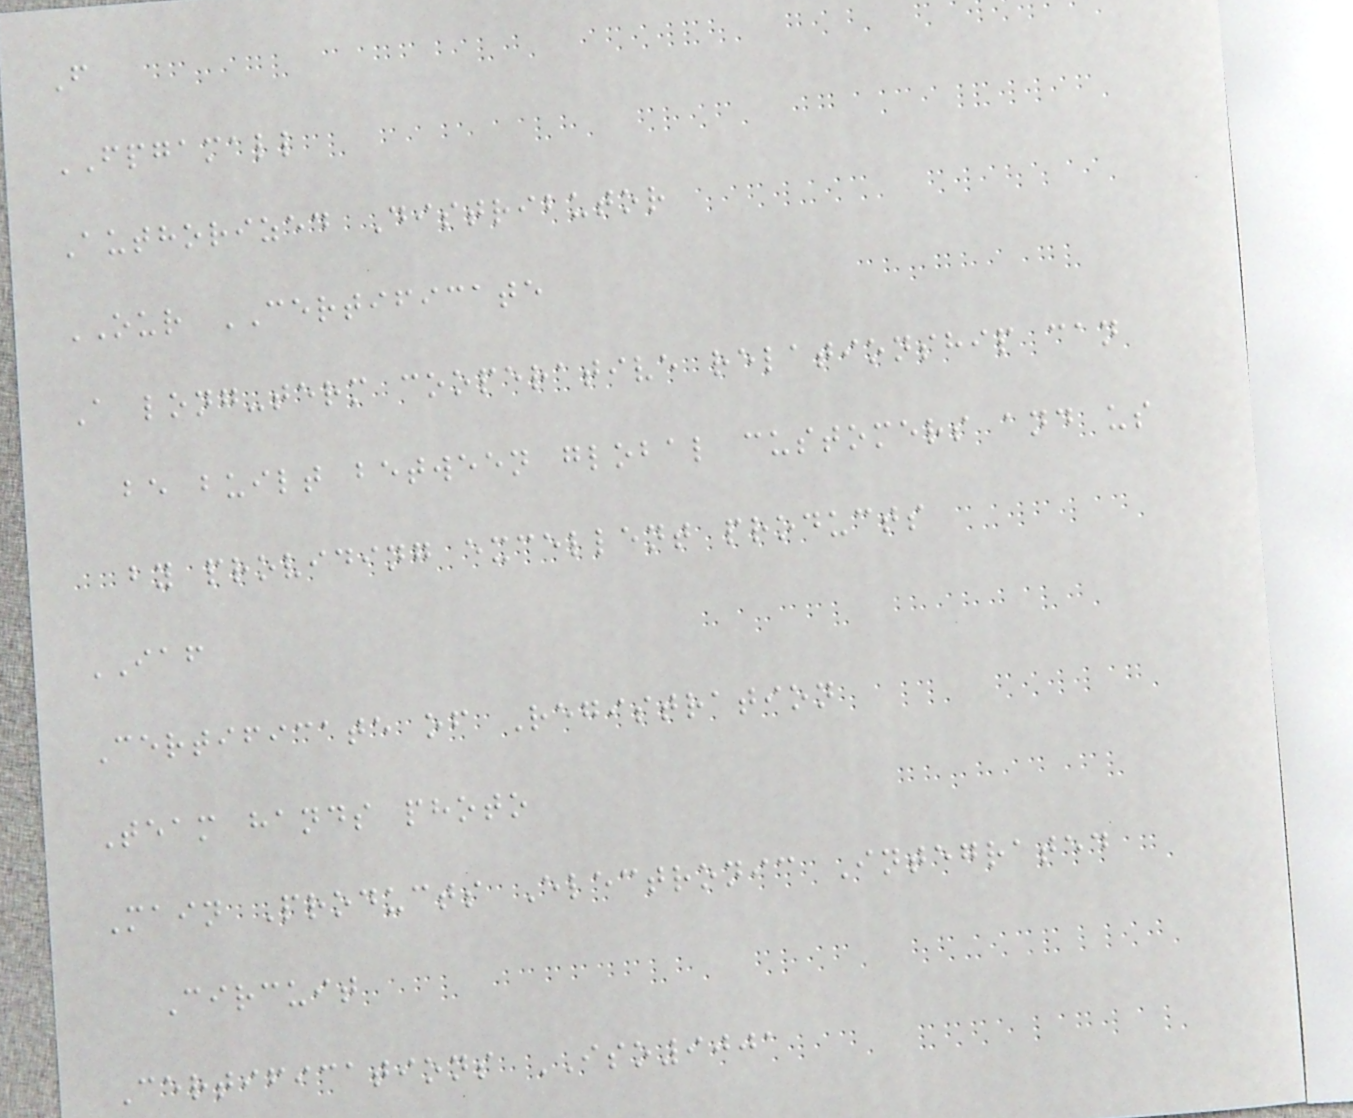F
FPGAMALL
Authorized Distributor
OUR CERTIFICATE
A long-term cooperative relationship can
be built between global customers and us
by providing excellent products
IAF
Certificate of Registration
Team hands photo
Main Products Electronic Integrated
Circuit
Certifications ISO9001
